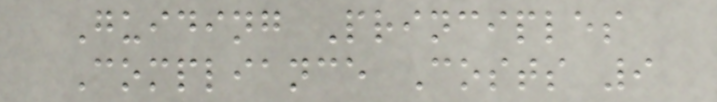Guiding Principles
Compliance Costs 9
